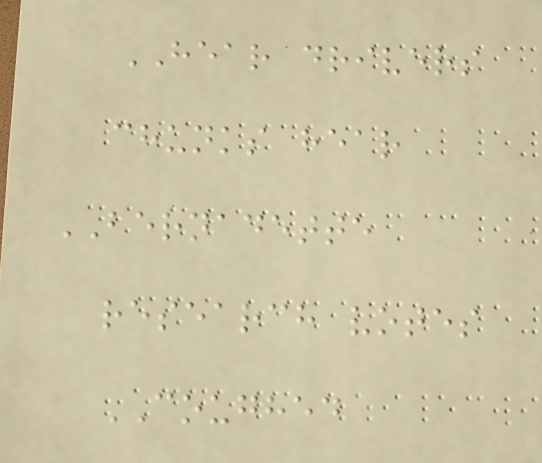HEAR drivers
chunks hear
BERNADETTE
research votes
COUGHED
